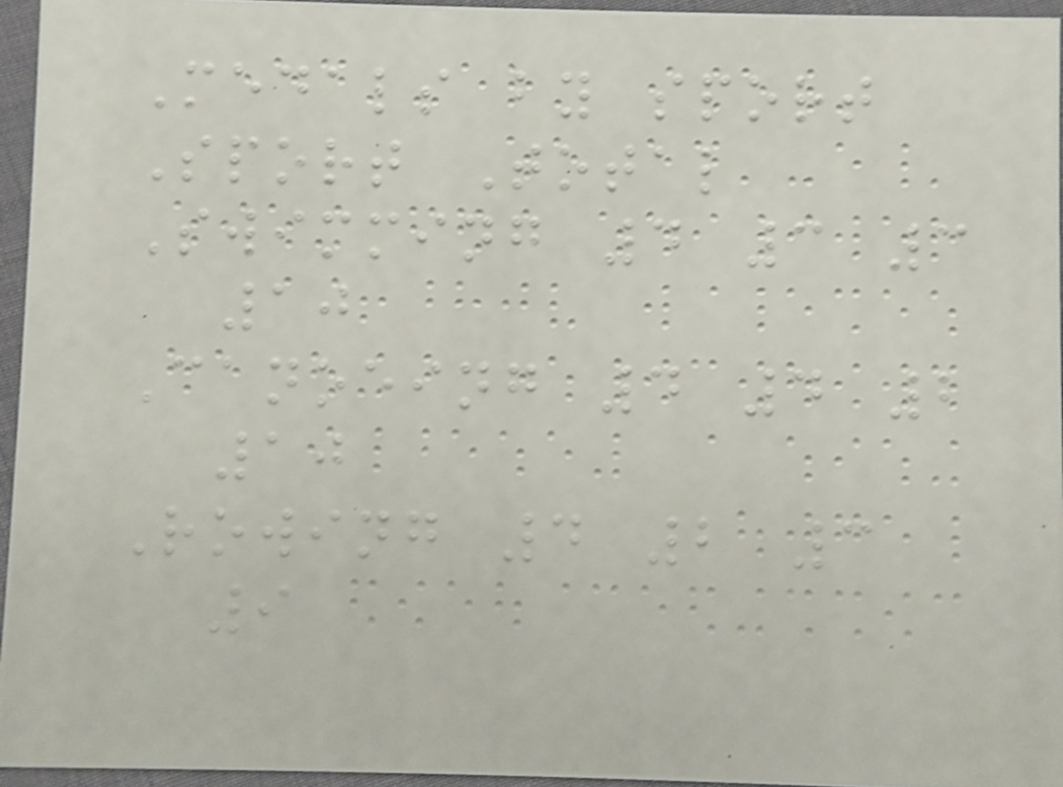Medals by sport
Sport Total
Swimming 4 3 3
10
Canoeing 4 4 2
10
Rowing 4 2 3
9
